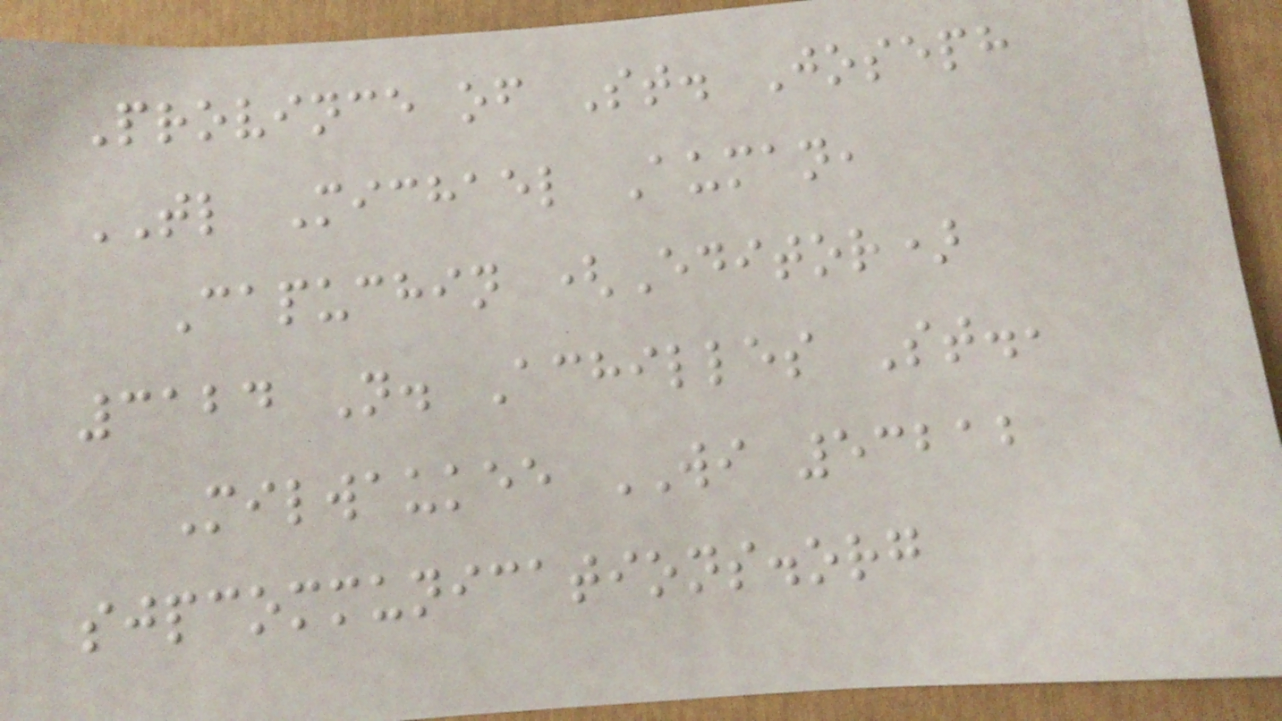Province of St. Joseph
TL Michael Auman,
Capuchin (Editor)
3124 N. Achilles St.,
Milwaukee WI 53212
sjpcommunications.org
